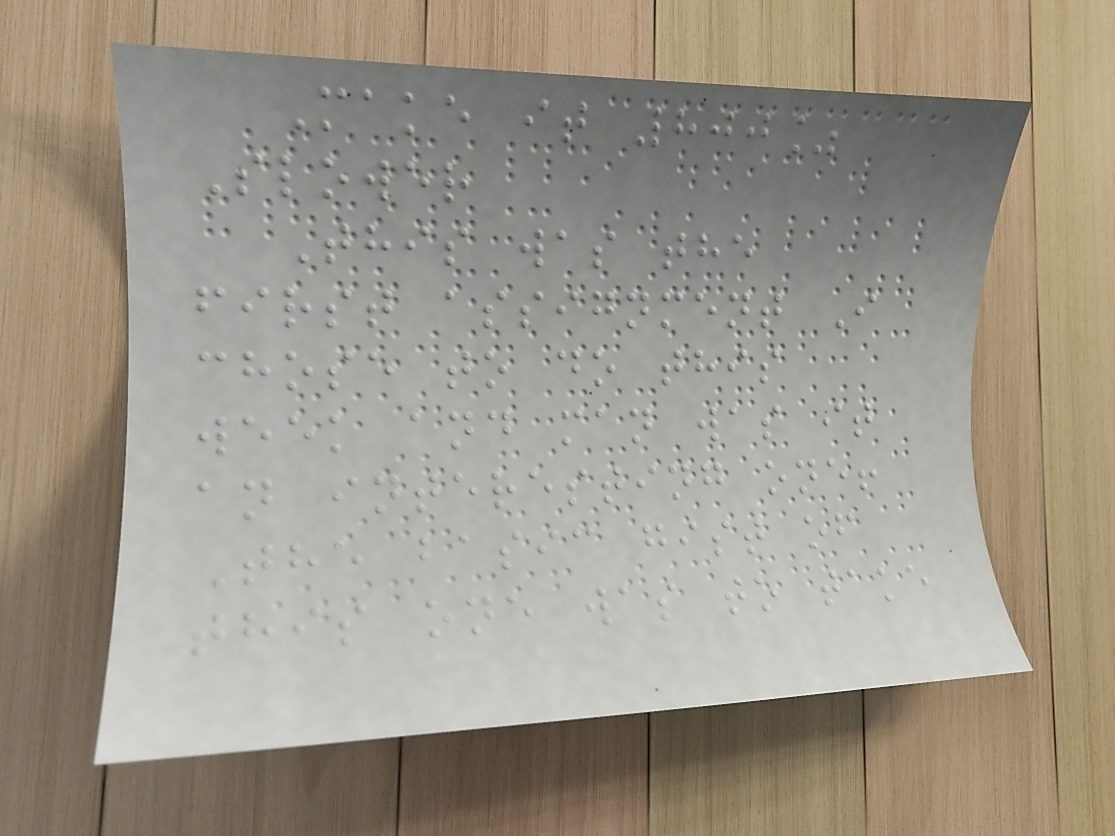Make it 800%
Slower
This was the
first assignment I
chose to do this
week and man was it
an interesting one!
The basic gist of
this one was to take
